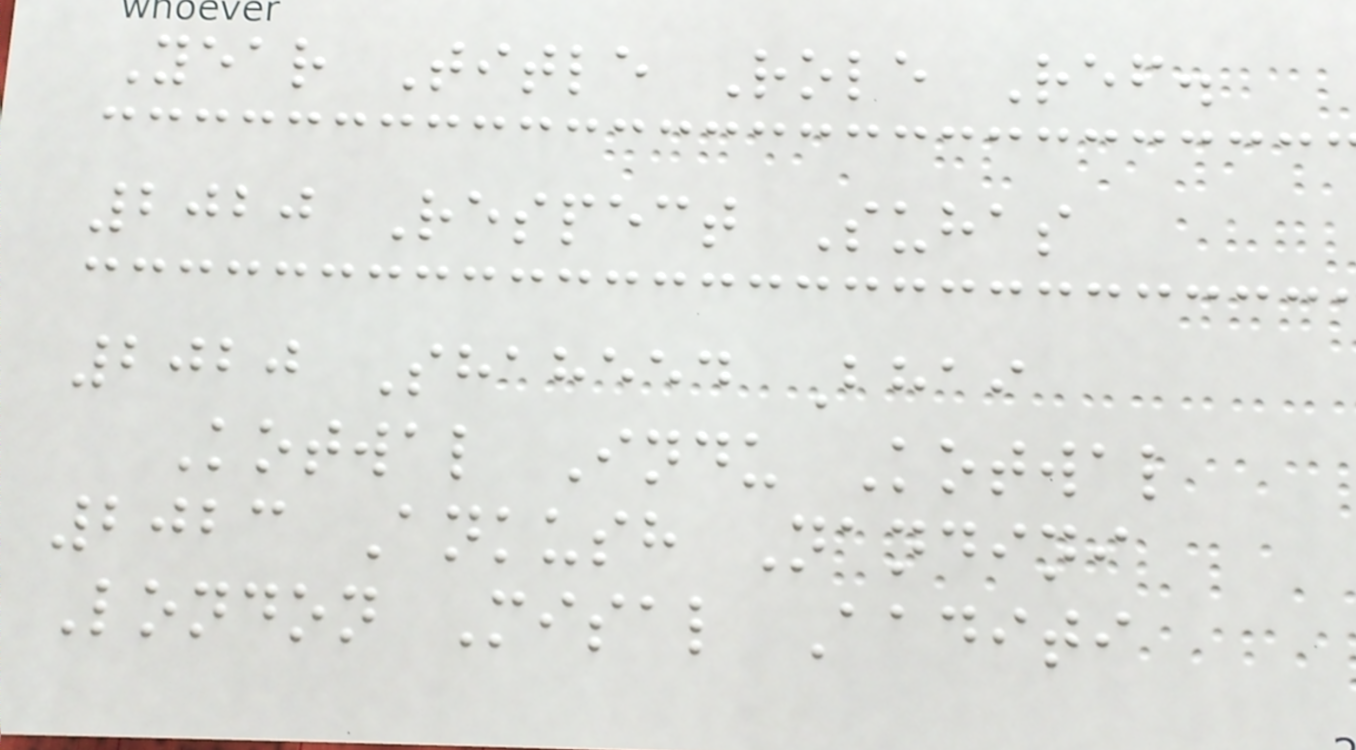Year Title Role Ref.
2020 Respect Suhas
2020 Shaheed Bhai
Kotwal Indu Kotwal
2023 Ankush Nandini
London Misal Aaditi
